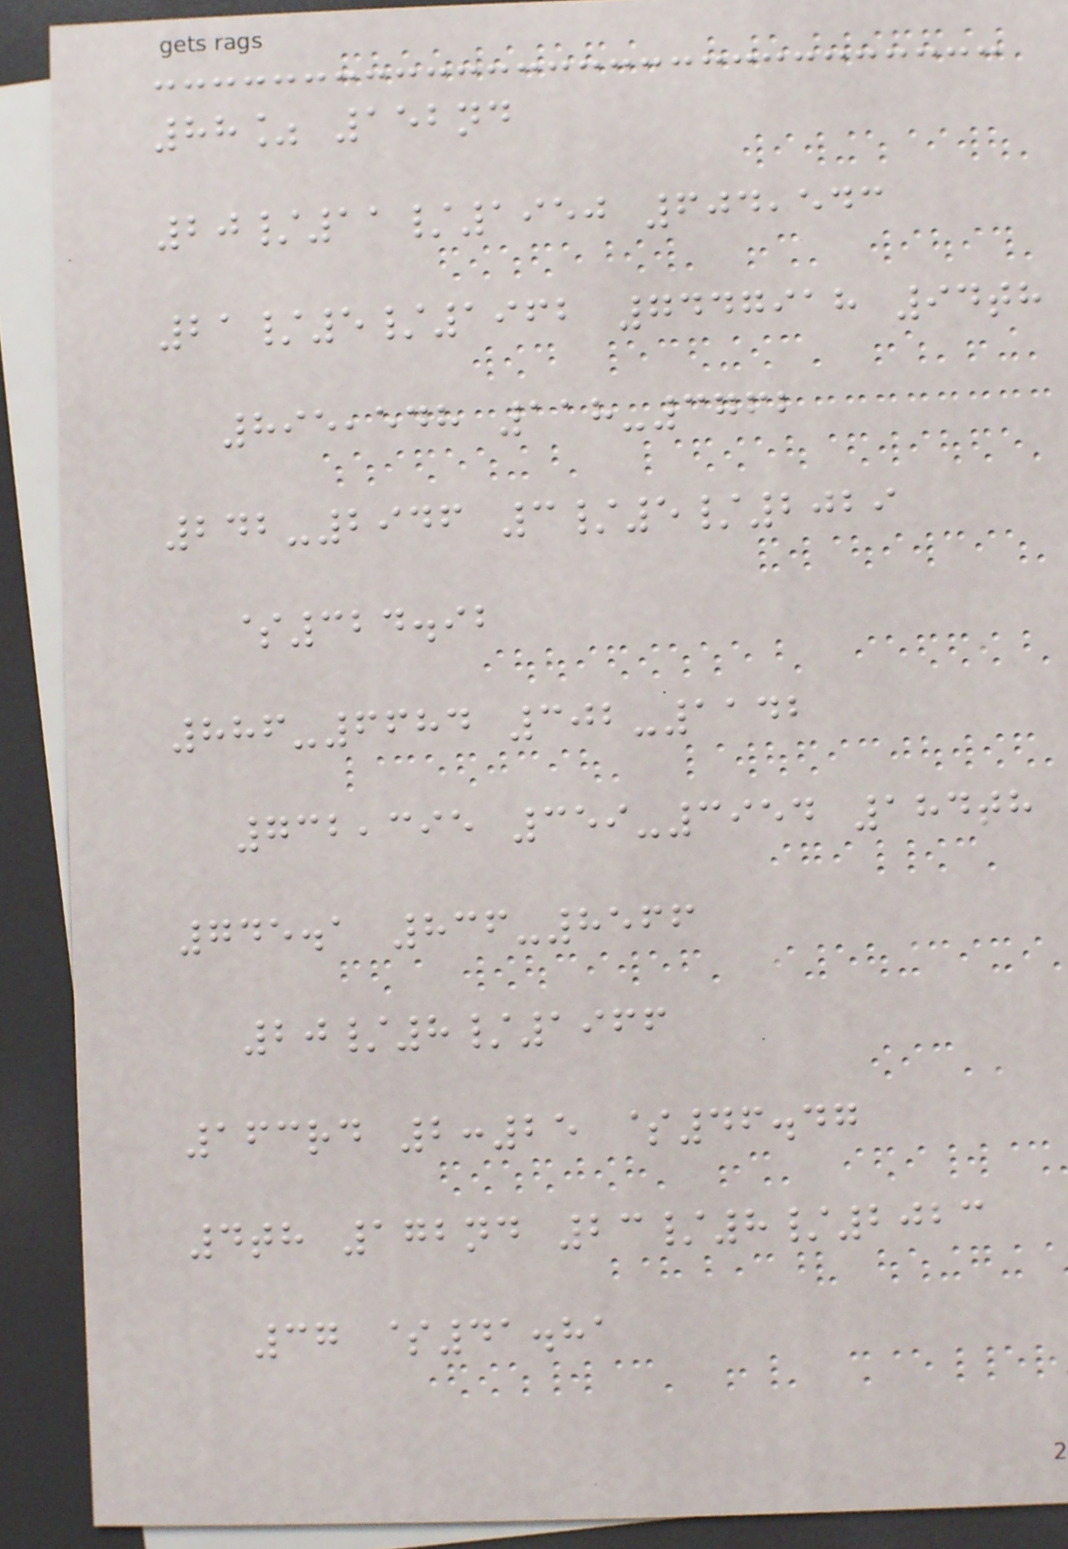88% 152nd
20/11/1950 604,543
21/5/1962 7447918 94th
895,548 118-3762
242-2946 3/5/2029
$324.92
886-6684 302-1142
732,395 359-3954 184th
745.1 836-8566
20/8/1966
163rd 2:25 $46.47
4th 172nd 23/8/2023
37 $41.81
